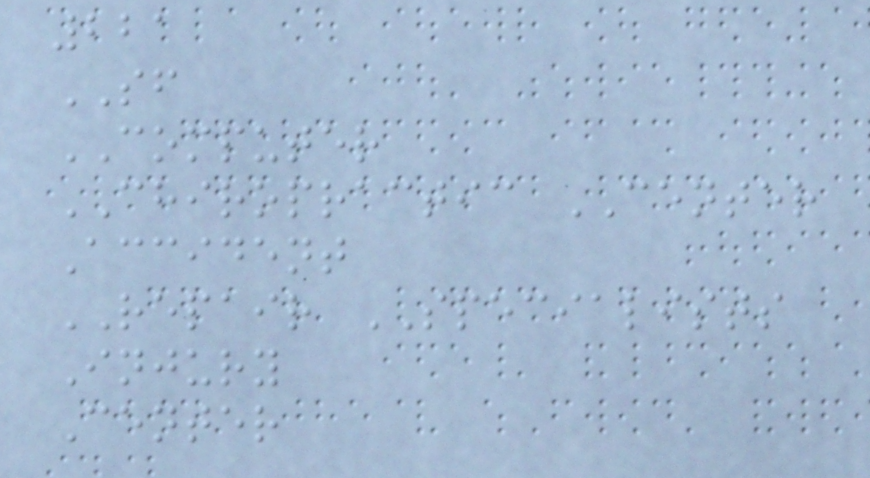221
SF
COMPUTER
CHIROPRACTIC CENTER
Accident
REPAIR SPECIALISTS
Injury
Center
